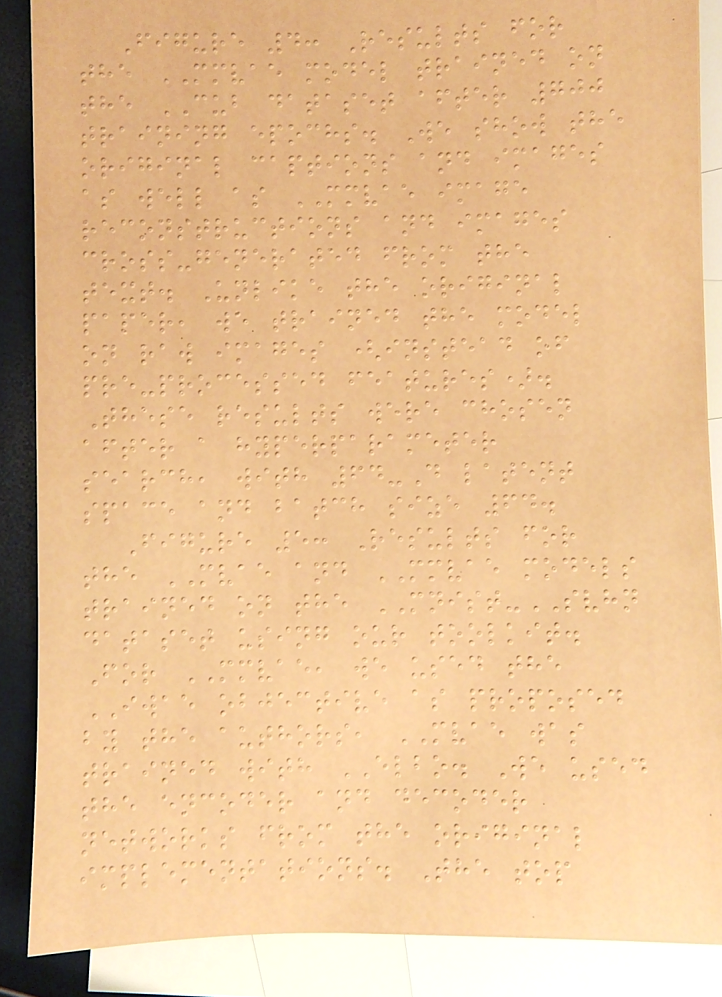Figure 4: Results for
the MMVAE model trained on
the CUB dataset after 700
training epochs. We show the
original captions and images
as well as MMVAE image
reconstructions and images
cross-generated from the
text. Unlike the original
paper, we trained the model
on raw images (instead of
pre-processed features).
These results were chosen
after a hyperparameter
search, with 64-D latent
space and batch size 64.
Figure 5: Results for
the MVAE and MMVAE models
trained on the MNIST-SVHN
dataset using our toolkit.
For MMVAE, we used the
IWAE objective as proposed
by the authors, MVAE was
trained with ELBO. We used
the encoder and decoder
networks from the original
implementations. The top
